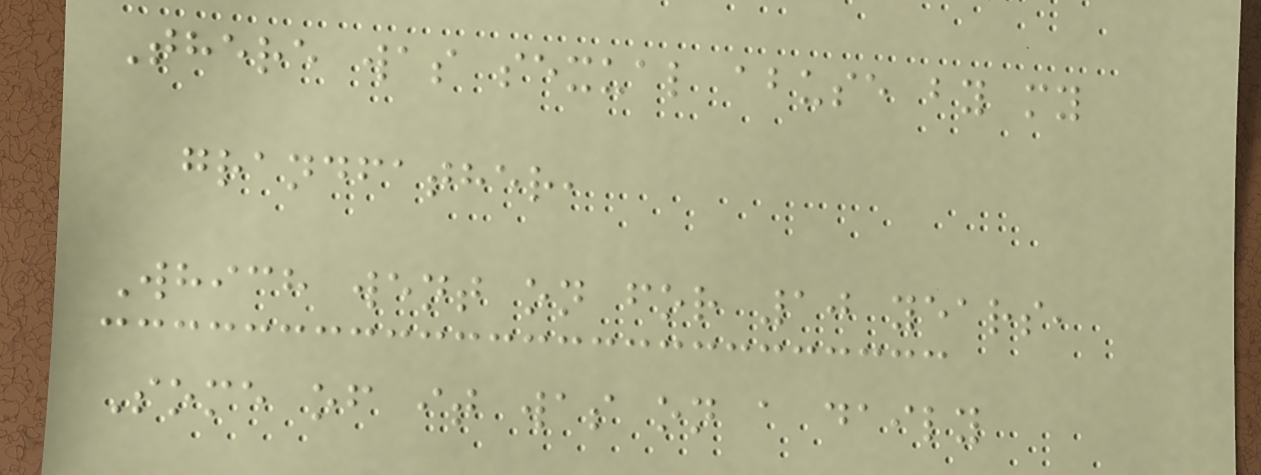There was sexual abuse by my
grandfather,
Which went on for 10 years,
Some of it was on a daily
